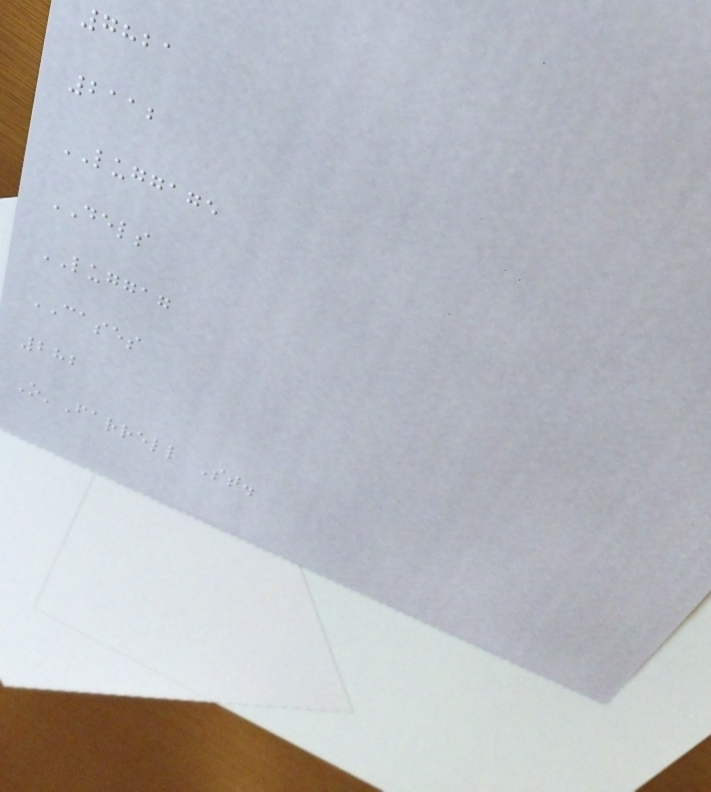7821
2112
LUGGAGE
DELS
LUGGAG
CASES
282
O'Farrell St.
